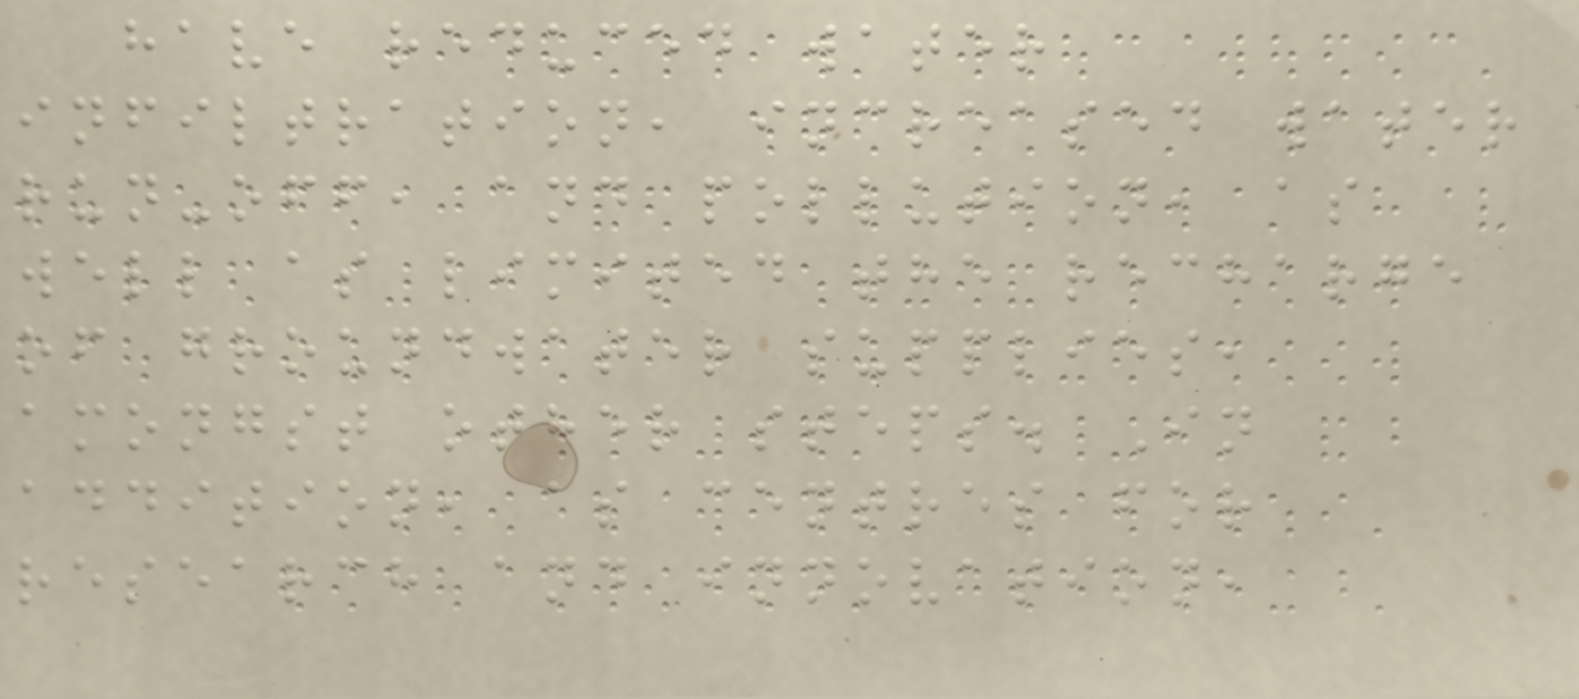have reduced water
infiltration, increased water
run-off, and pollution, as
well as limited the recharge
of groundwater supplies,
amongst other steps. In
addition, as centres for
research and innovation,
